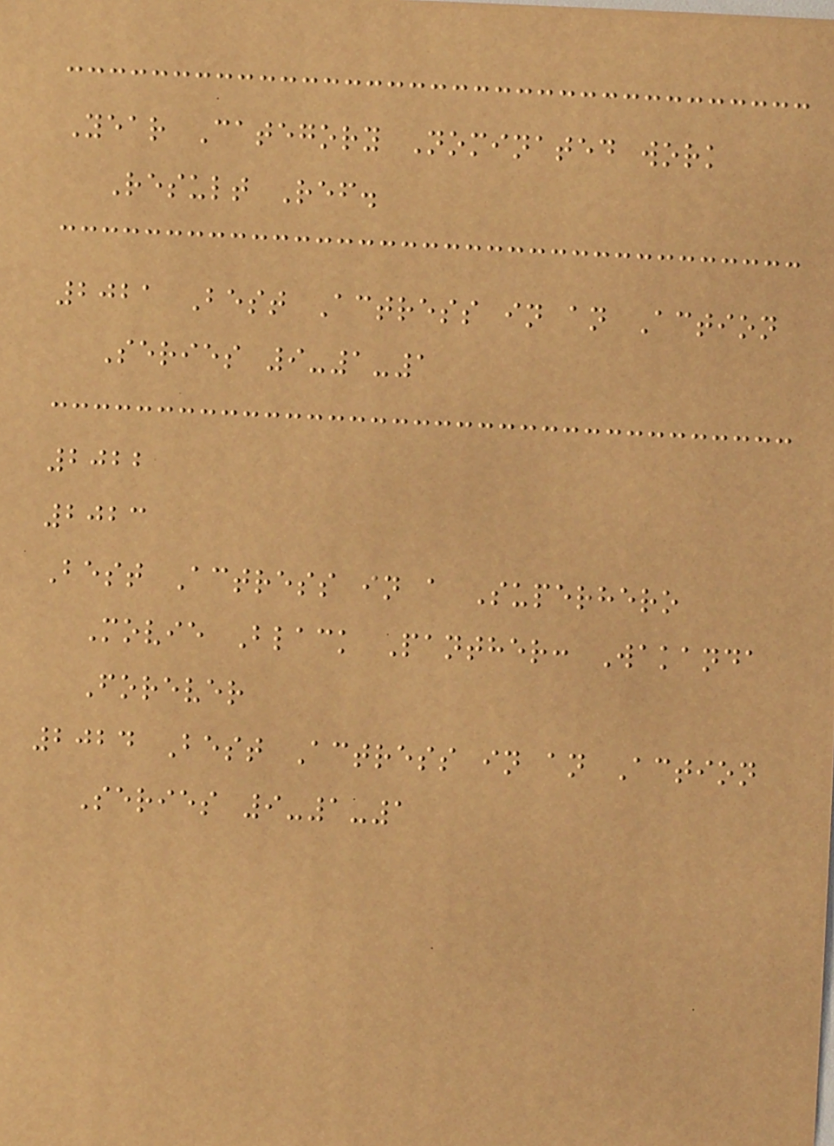Year Category Nominated work
Result Ref.
2021 Best Actress in an Action
Series 9-1-1
2022
2023
Best Actress in a Superhero
Movie Black Panther: Wakanda
Forever
2024 Best Actress in an Action
Series 9-1-1
